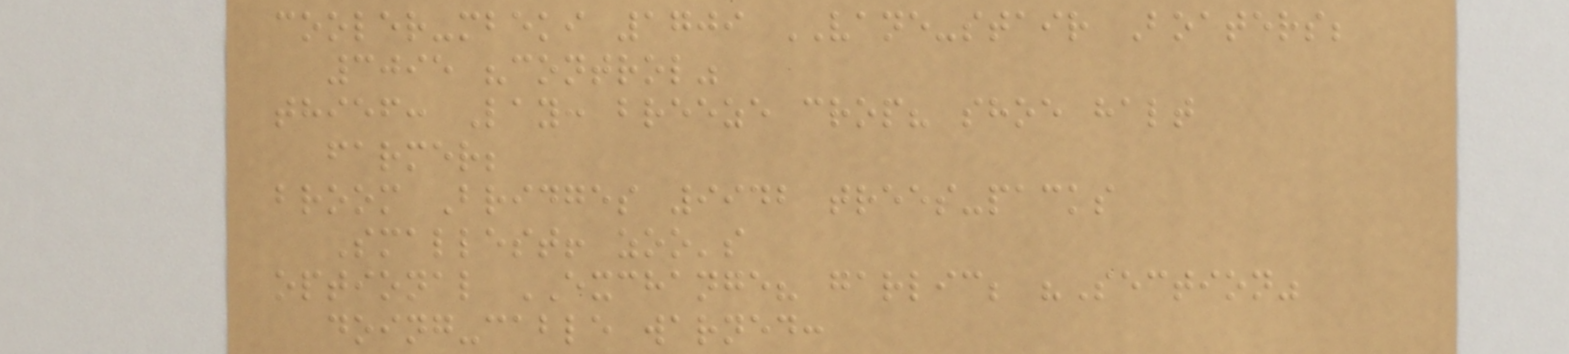cooler-mbeki 1709 VANE-stair Boaters;
3095 "control"
thief: Lay: breeze crop? shoe halt
farmer;
broom Bridges 9942 trees-packs
Smallest! zoo's
optional EXCHANGE? garlic; "Section"
doing-cable warned:
